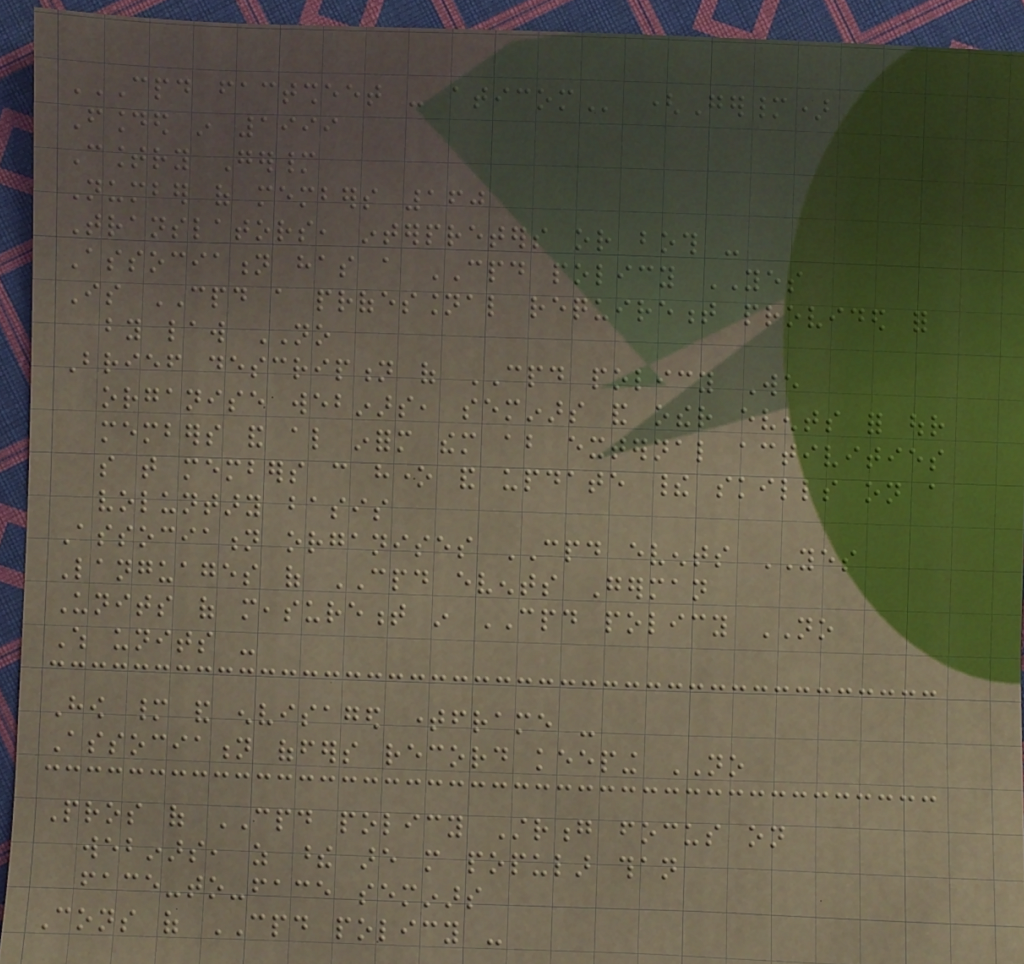CPD FACTSHEET - ATICOM (Germany)
Founded in 1999
Country Germany
Number of members 160
Translators, interpreters or both -
Association has a CPD policy YES
Is CPD a professional requirement provided for
by law NO
Brief description of CPD policy We
organise webinars, seminars and other events for our
members and also inform them about external activities
so that members can hone and update their skills on a
voluntary basis
Association organises CPD events YES
Languages of CPD events German
Units of measurement in CPD policy NO
Which units -
How many and envisaged timeframe -
Association offers record keeping NO
Pros of CPD policy Strong focus on
webinars, as these are more popular than
face-to-face seminars
Cons of CPD policy -
